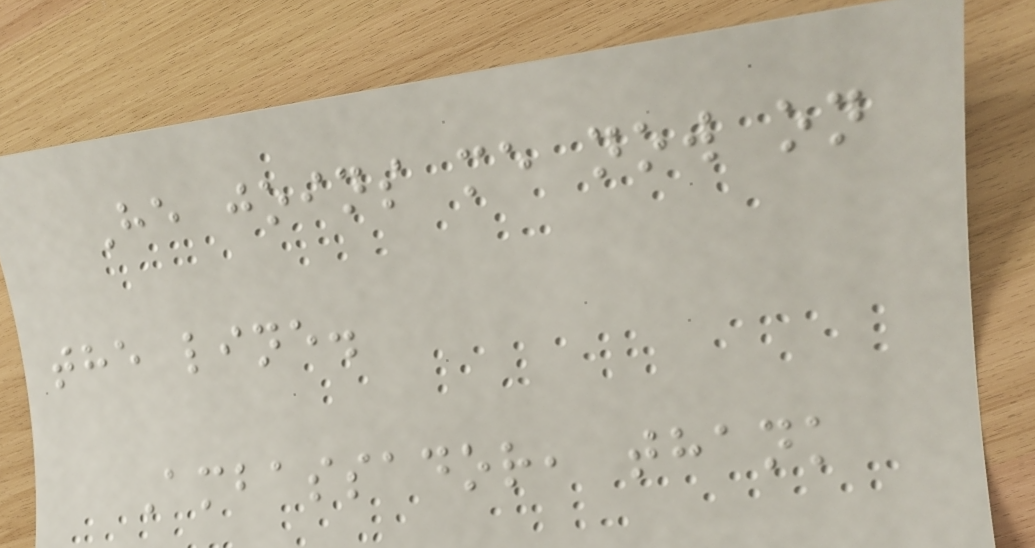He joins me now on
the line.
Ambassador, thank
